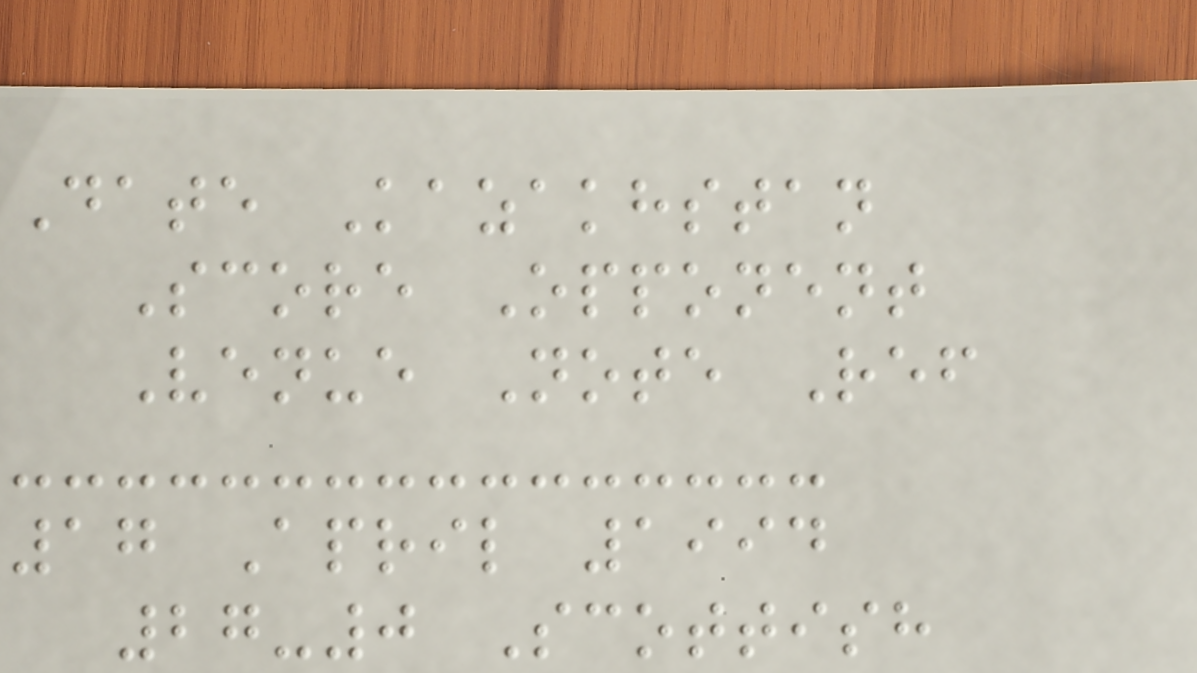Date Kazakhstan
Score Opponent
Venue Note Ref
17 April 1994
27-0 Scottish
